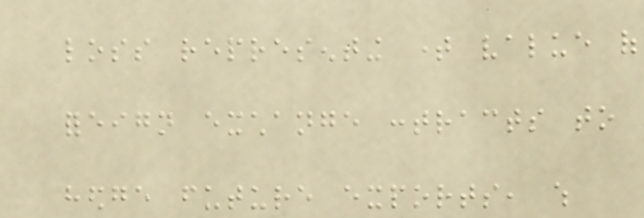loss representing time value of
foreign exchange contracts to
hedge future exports, which
